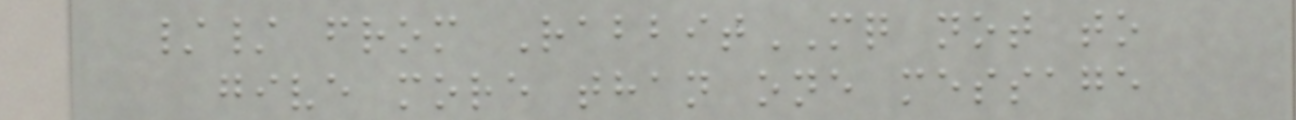// from RabbitMQ not to
give more than one message
